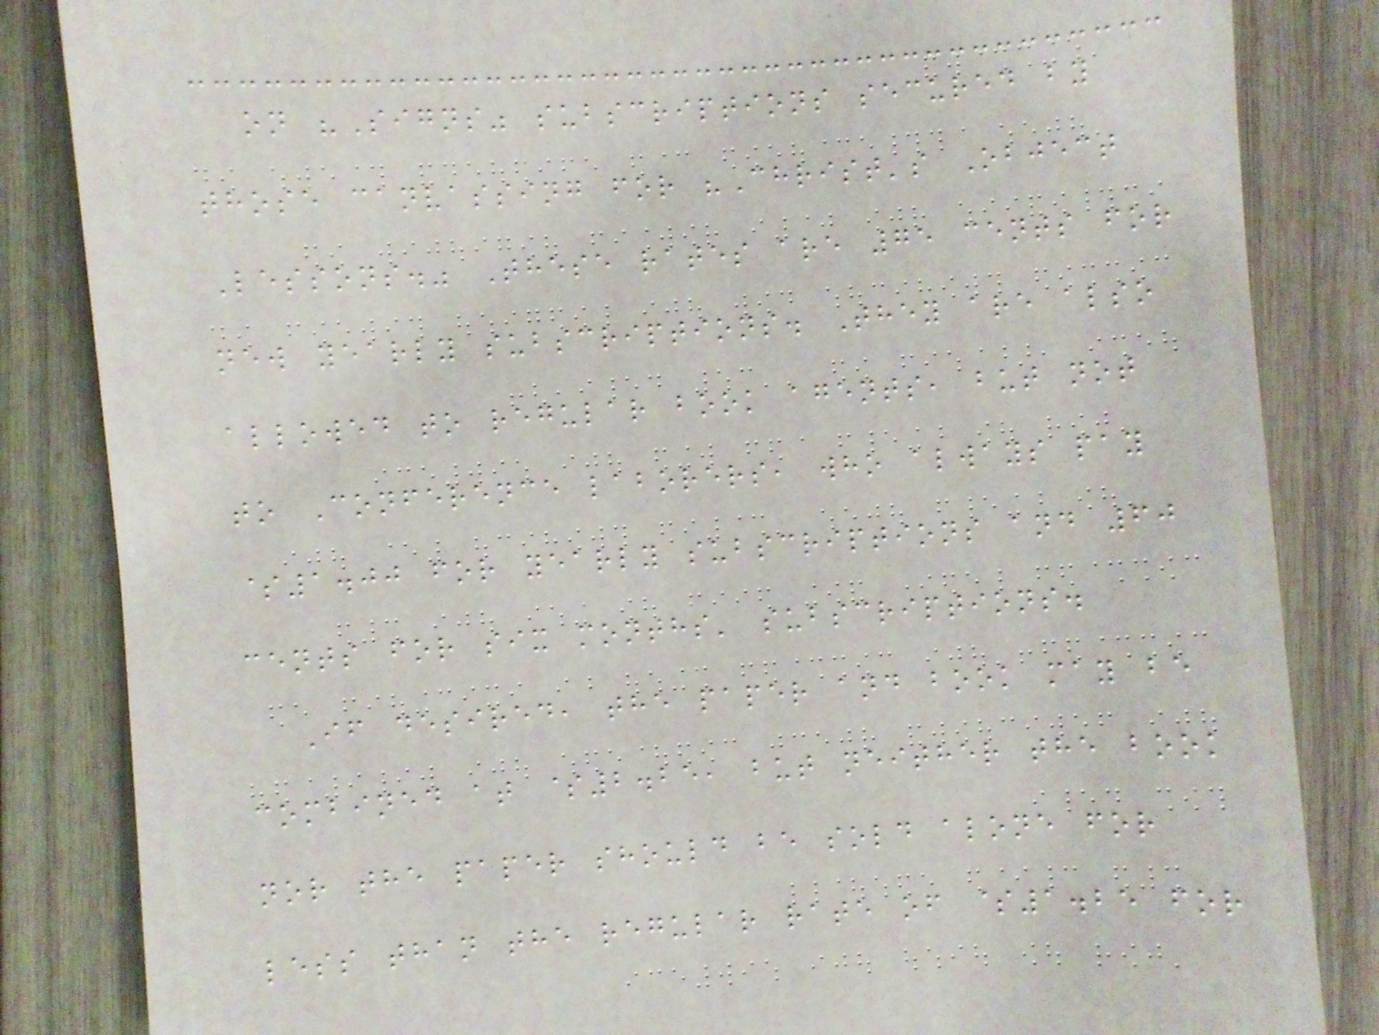on "Signs" subscriptions secured by
those canvassing for "Christ's Object
Lessons." These rates are 75 cents for
new yearly subscriptions. They are also
allowed to regular book agents, but not
to Conference laborers, who always pay
$1.00 for yearly subscriptions and 60
cents for six months' subscriptions.
If desired, the paper and book may be
combined at $2.25, but neither the book
nor the paper should be sold alone for
less than the regular rate of $1.25 for
